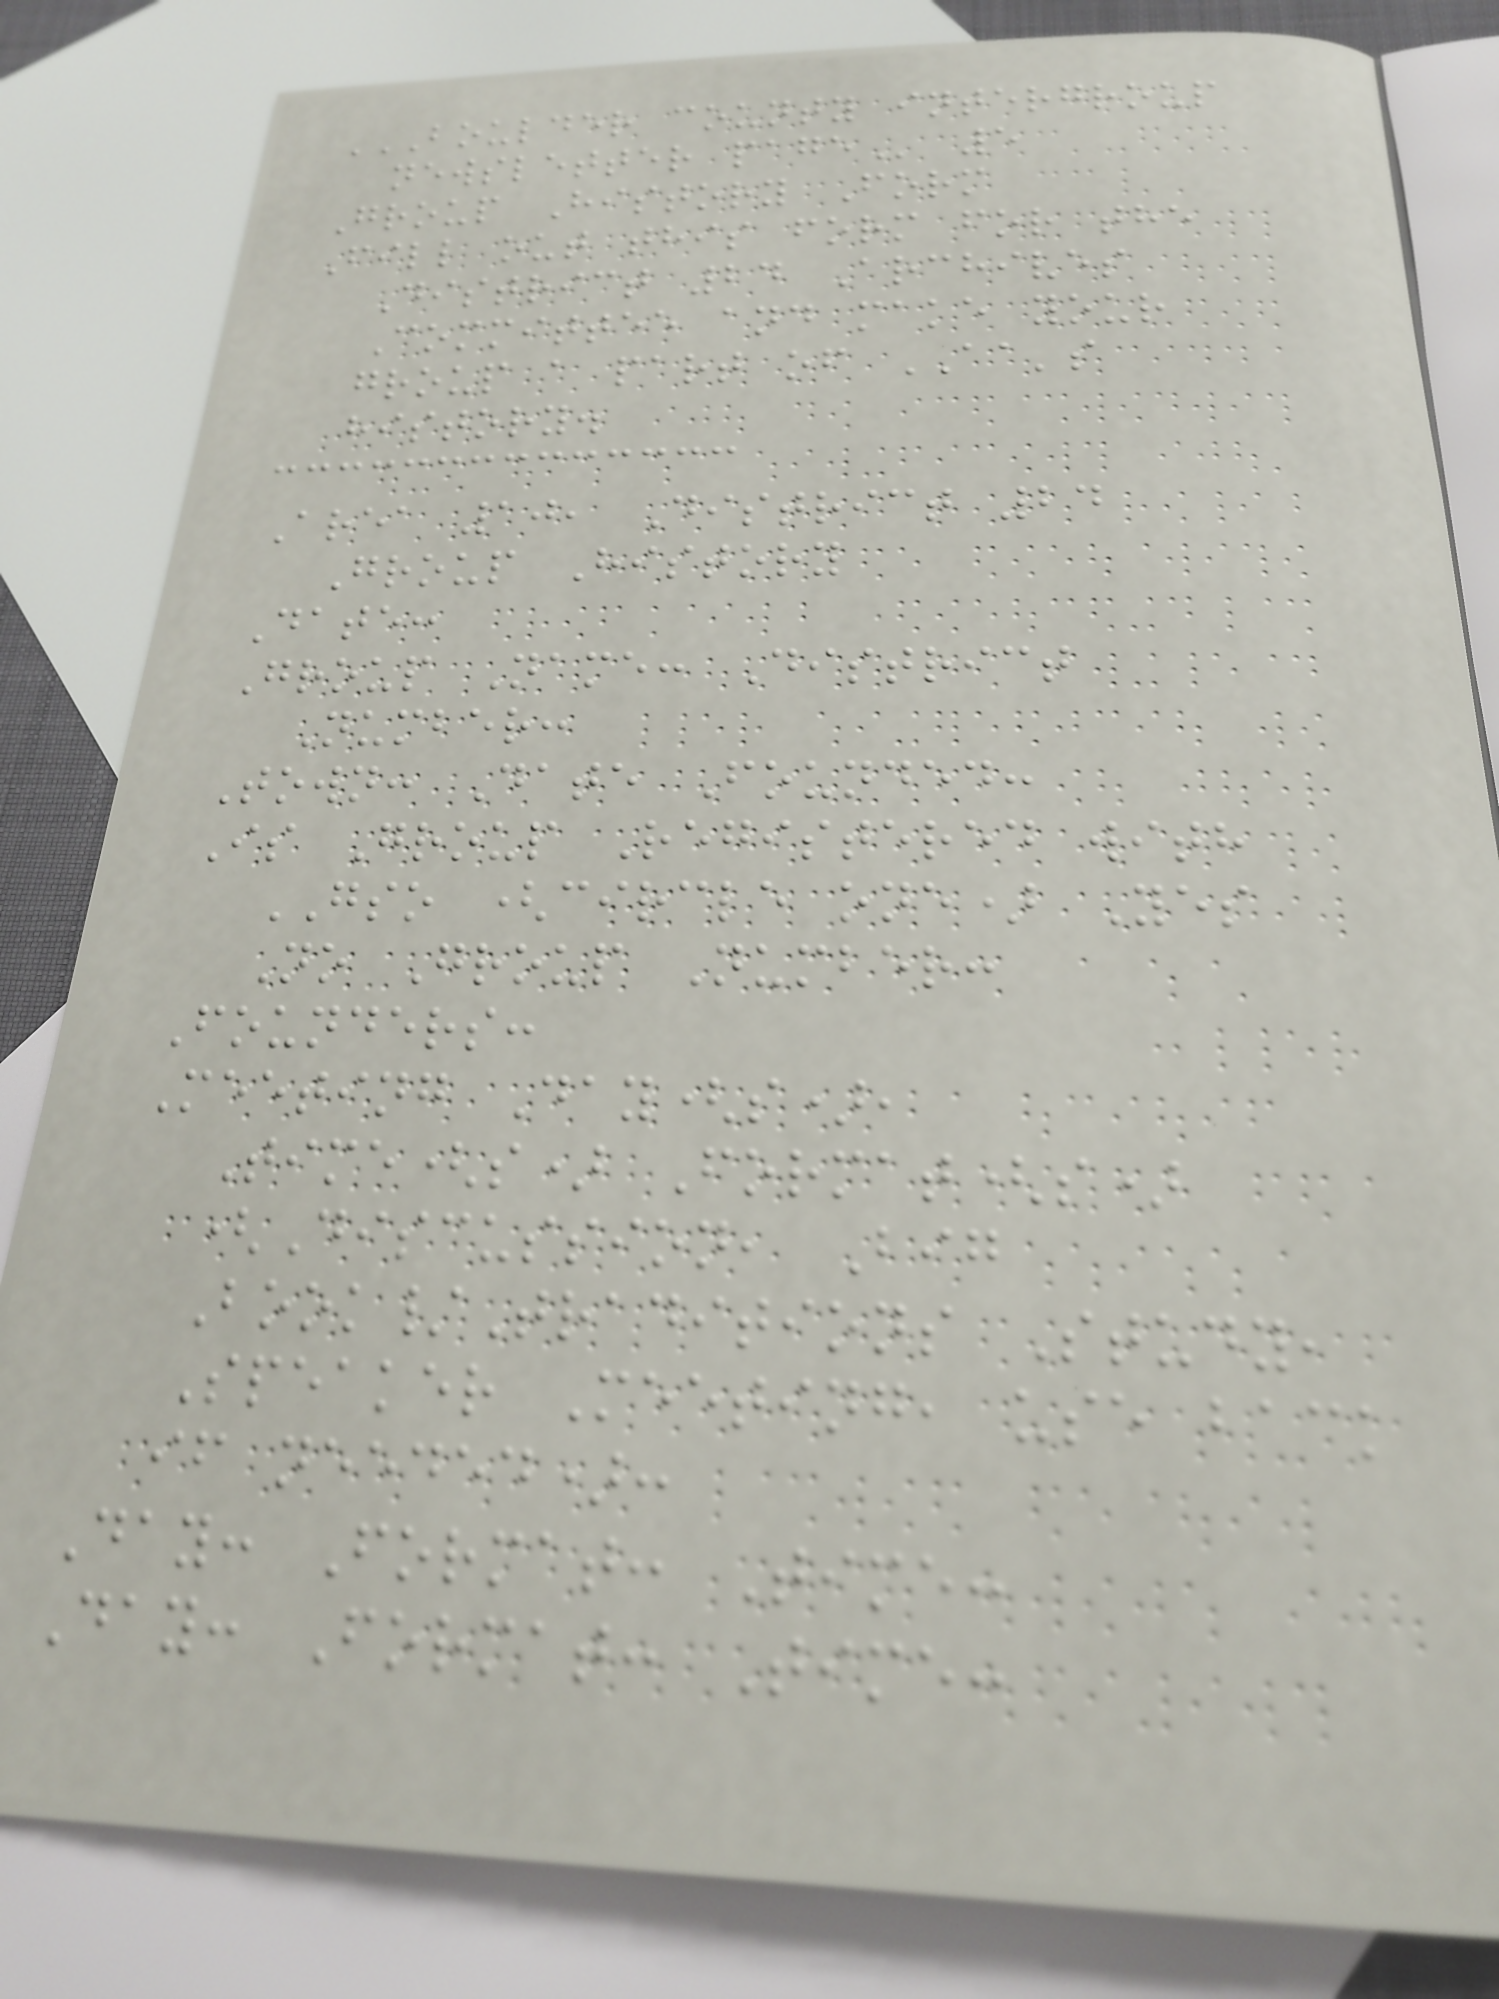BOULDER COUNTY INTERGROUP
NEWSLETTER PAGE 5
Group History Form
Fill out this form for the
District 24 Archives
Committee and make your
group a part of AA's
history.
Area 10, District 24
Group History
Date:
Group Name: District
Number:
Town: Date Founded:
Is Group Registered with
GSO (circle one) Yes
No Group Number:
Founders:
Meeting Day(s),
Time(s) Format(s)
(Discussion, Big
Book/Traditions Study,
Speaker Meeting, use back
if needed):
Day: Format: Time:
Day: Format: Time:
